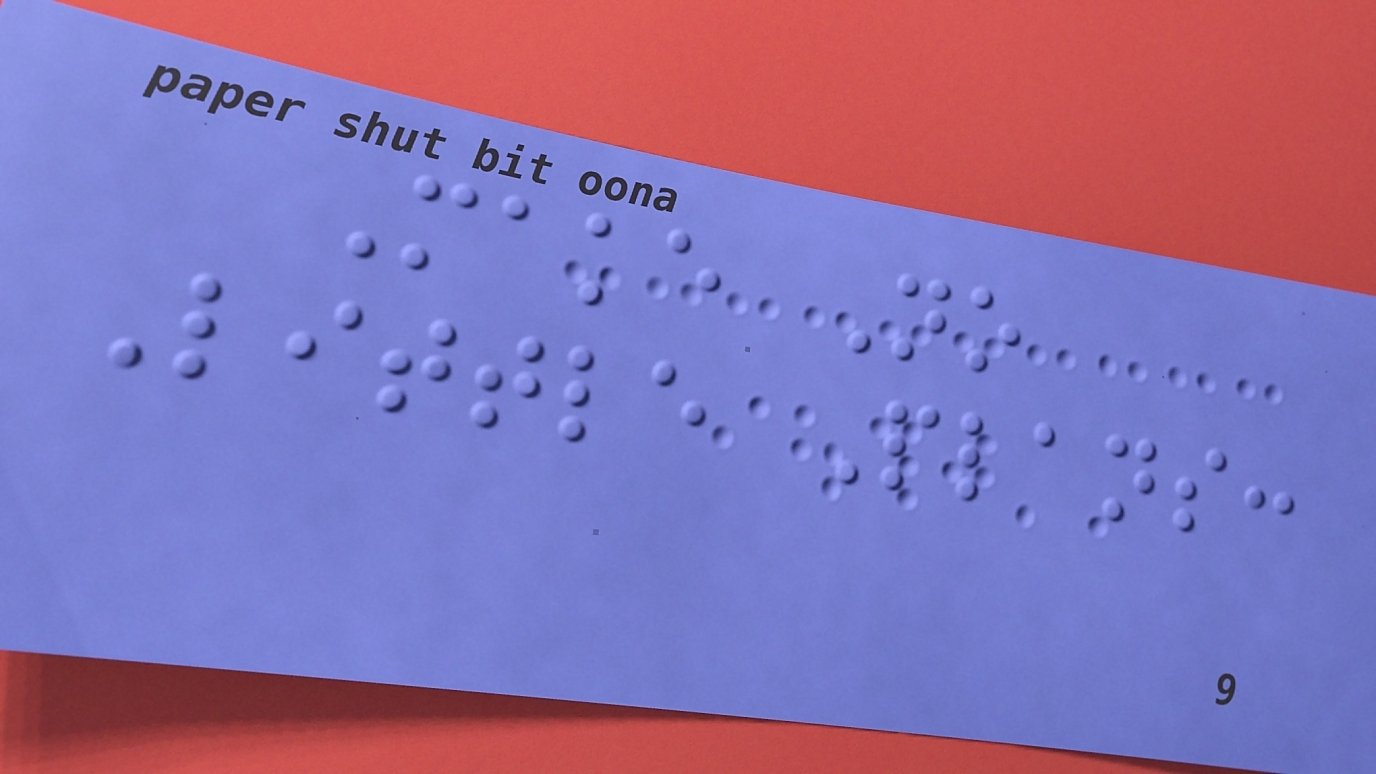Make No
Little Plans:
